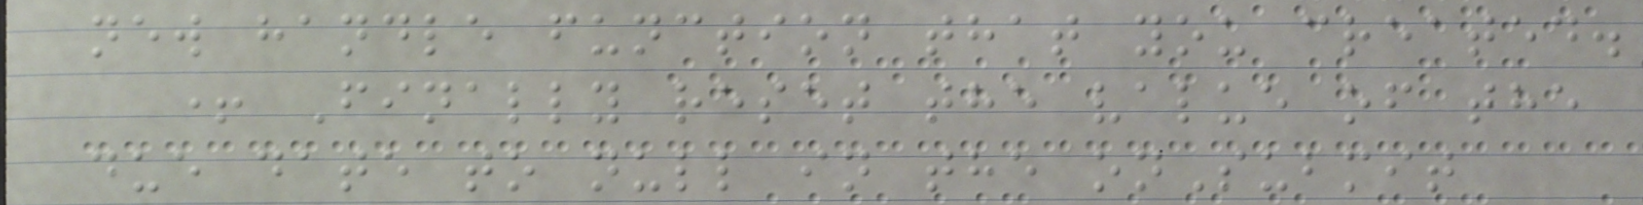new handle function that you created.
+ Finally reset the value of the
due date to null in the onSubmit
